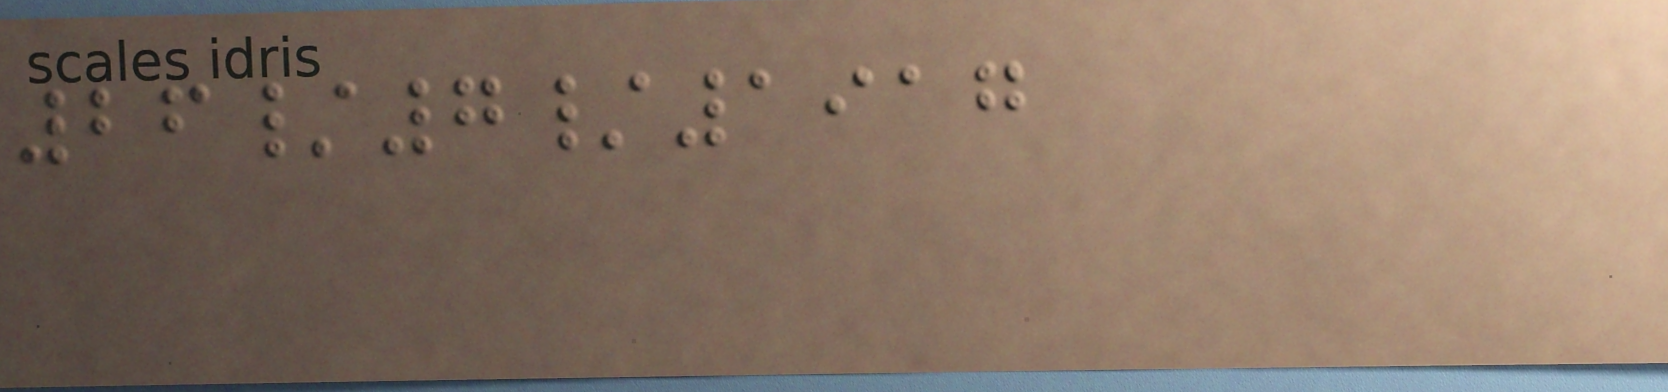26/7/1917
